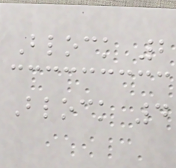Block 2
Block 4
